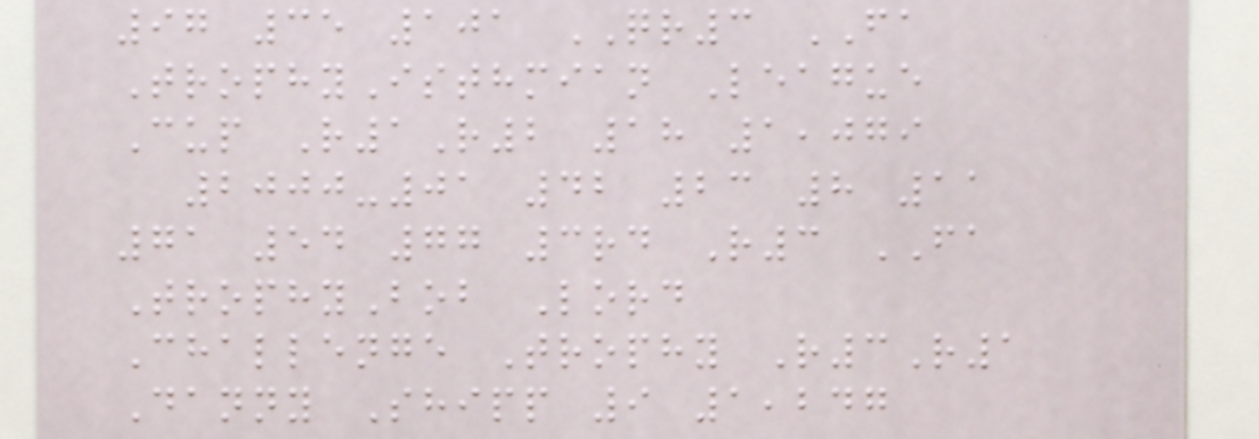97 35 101 QR3 FA
TrophyIsthmian League
Cup R1R2 18 1,079
2000-01 42 23 8 11
71 54 77 3rd R3 FA
TrophyBob Lord
Challenge Trophy R3R1
Danny Shipp 9 1,247
